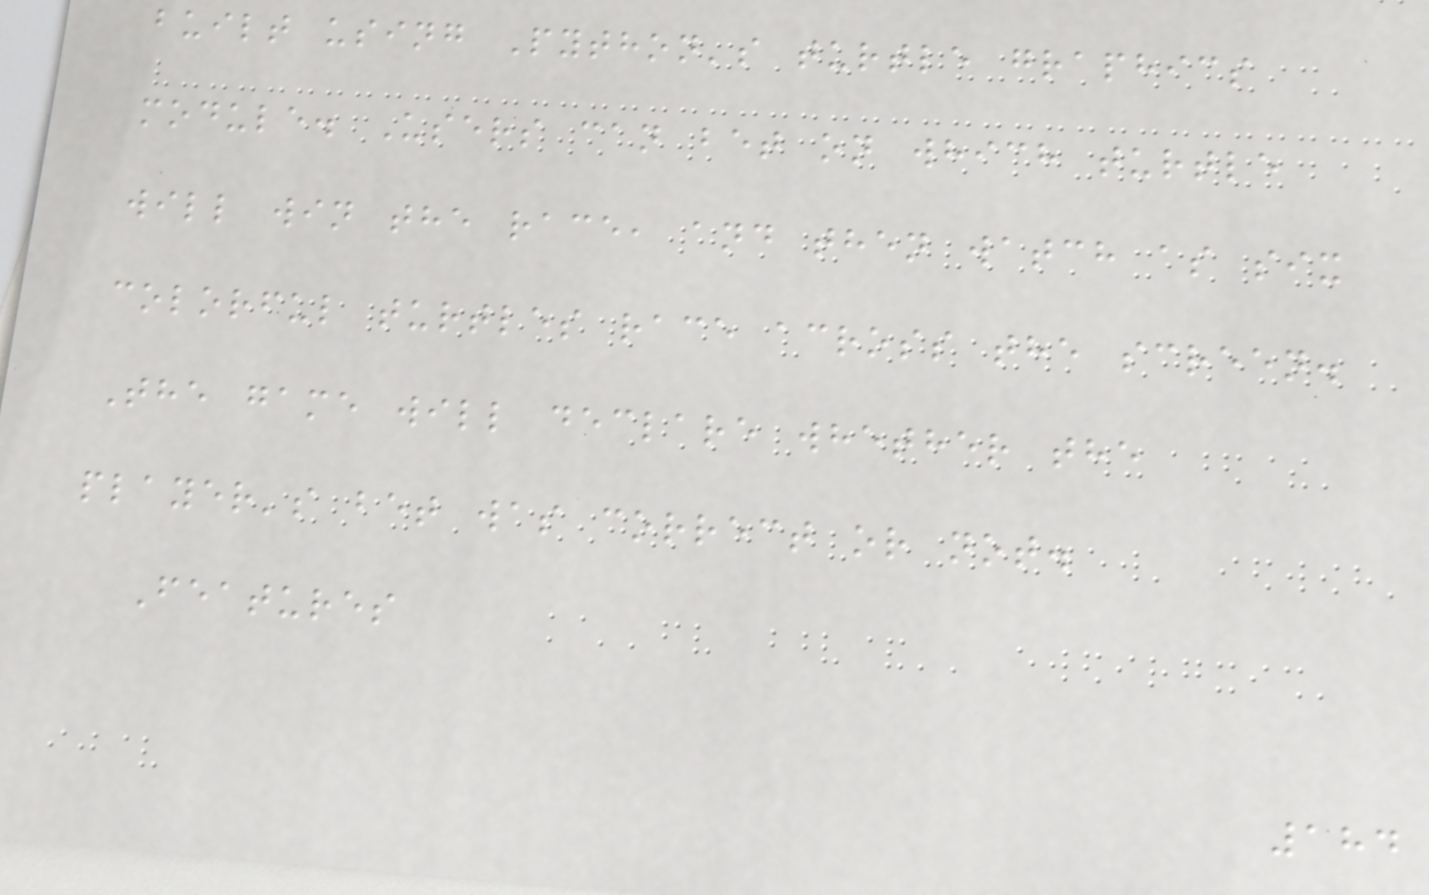built using Python's turtle graphics
module. Users can bet on which turtle
will win the race, and then watch as six
colorful turtles race across the screen.
The game will declare whether the
player's bet was correct or not.
Features
184
